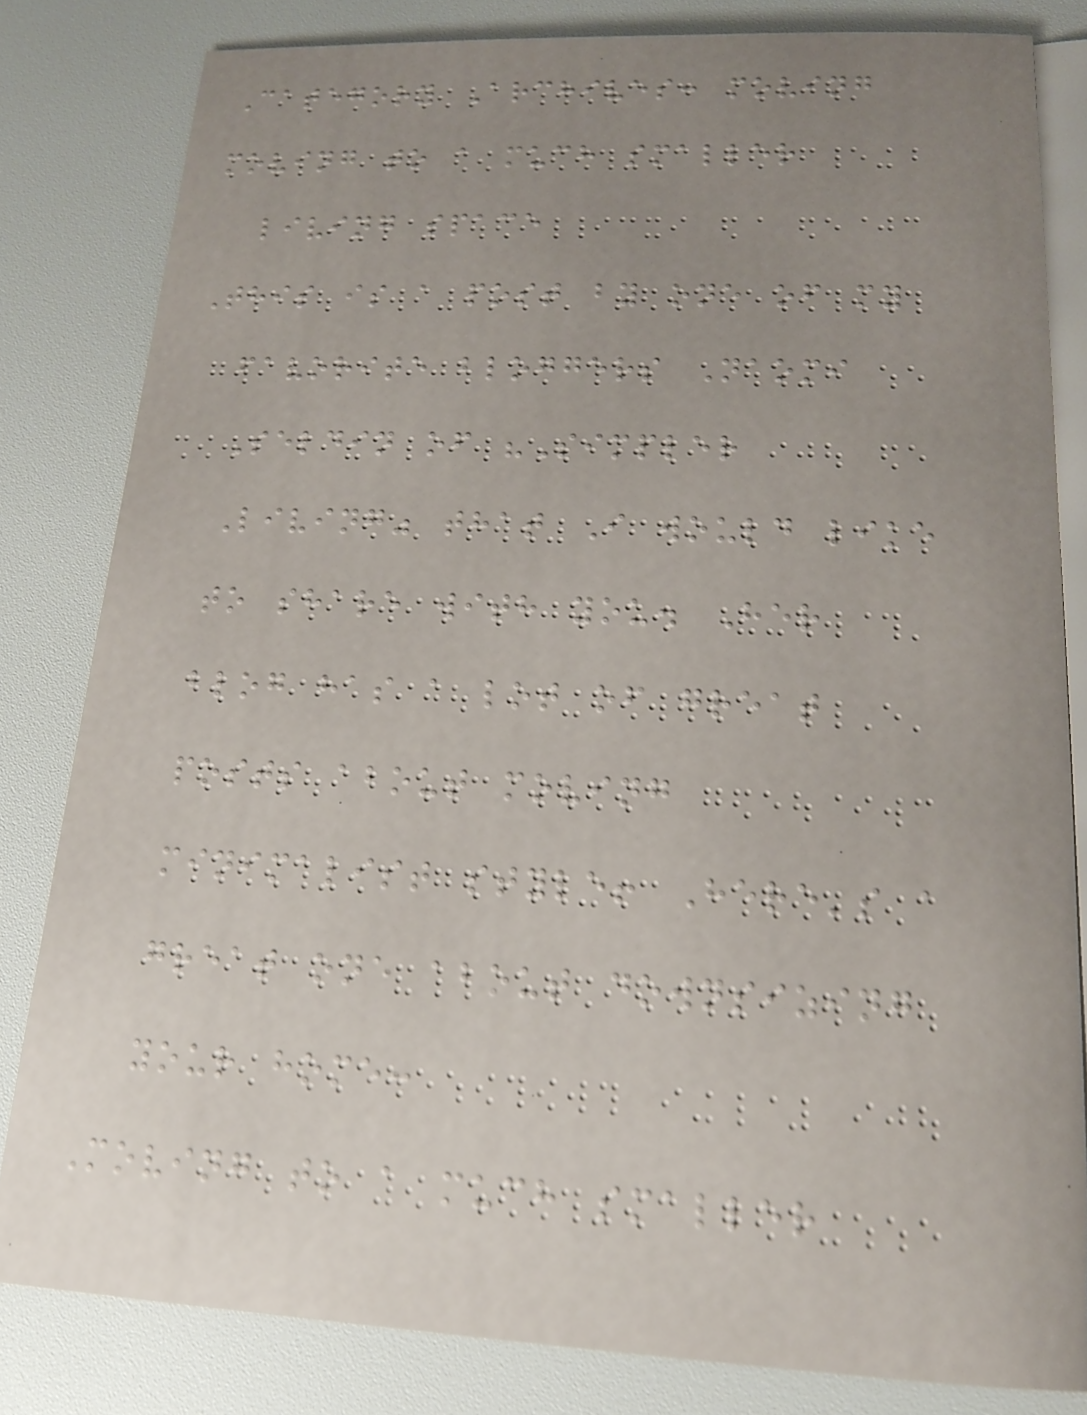Category Archives: moving
moving to a much smaller
living space
This is a post by one of my
favorite bloggers Naomi
Seldin of "Simpler
Living" that I would like
to share with you. Her
blog has a lot of great
posts about moving
minimalist style! Here's a
great one about downsizing
your home:
Moving to a much smaller
